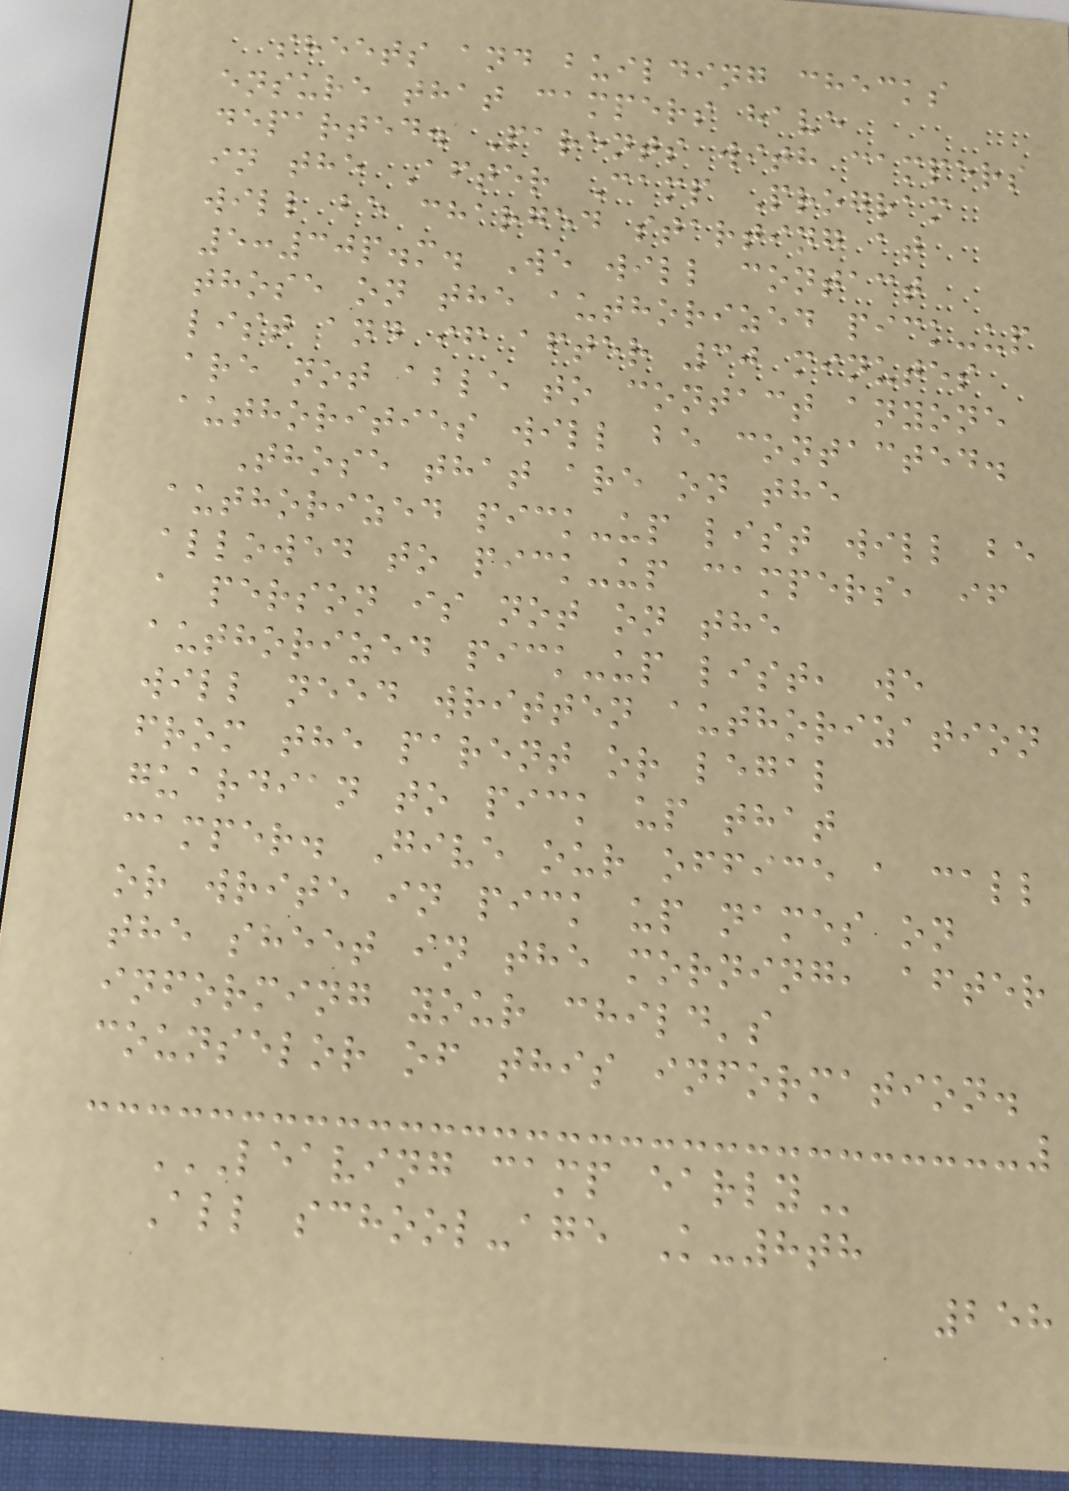sheets and building checks
ensure that campers have
departed. Parents with campers
in the After Camp Program
will be charged starting at
5:30p.m. We will contact
those on the authorized pick-up
list and if after 30 minutes
are not able to contact anyone
authorities will be contacted.
Those that are on the
authorized pick-up list will be
allowed to pick-up campers, if
a person is not on the
authorized pick-up list, we
will need written authorization
from the parent or legal
guardian to pick up that
camper. Give our office a call
or write in pick up names on
the sheet in the morning, after
informing your child's
counselor of this information.
LEAVING CAMP EARLY
All school-age K-8th
258
